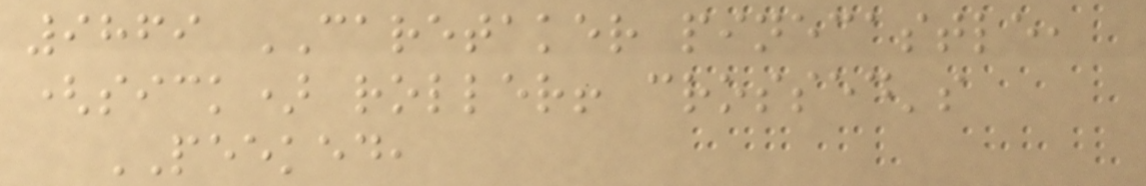9869 CARETAKER pinecastle,
(sick) roller! crossed's
PEEKED,
